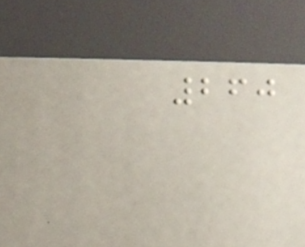260
